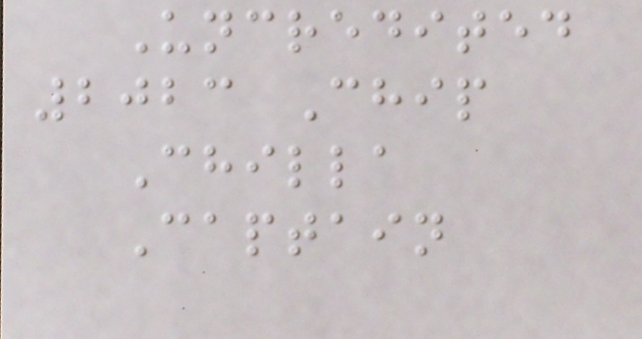Uncredited
2023 Chip
Chilla
Captain
